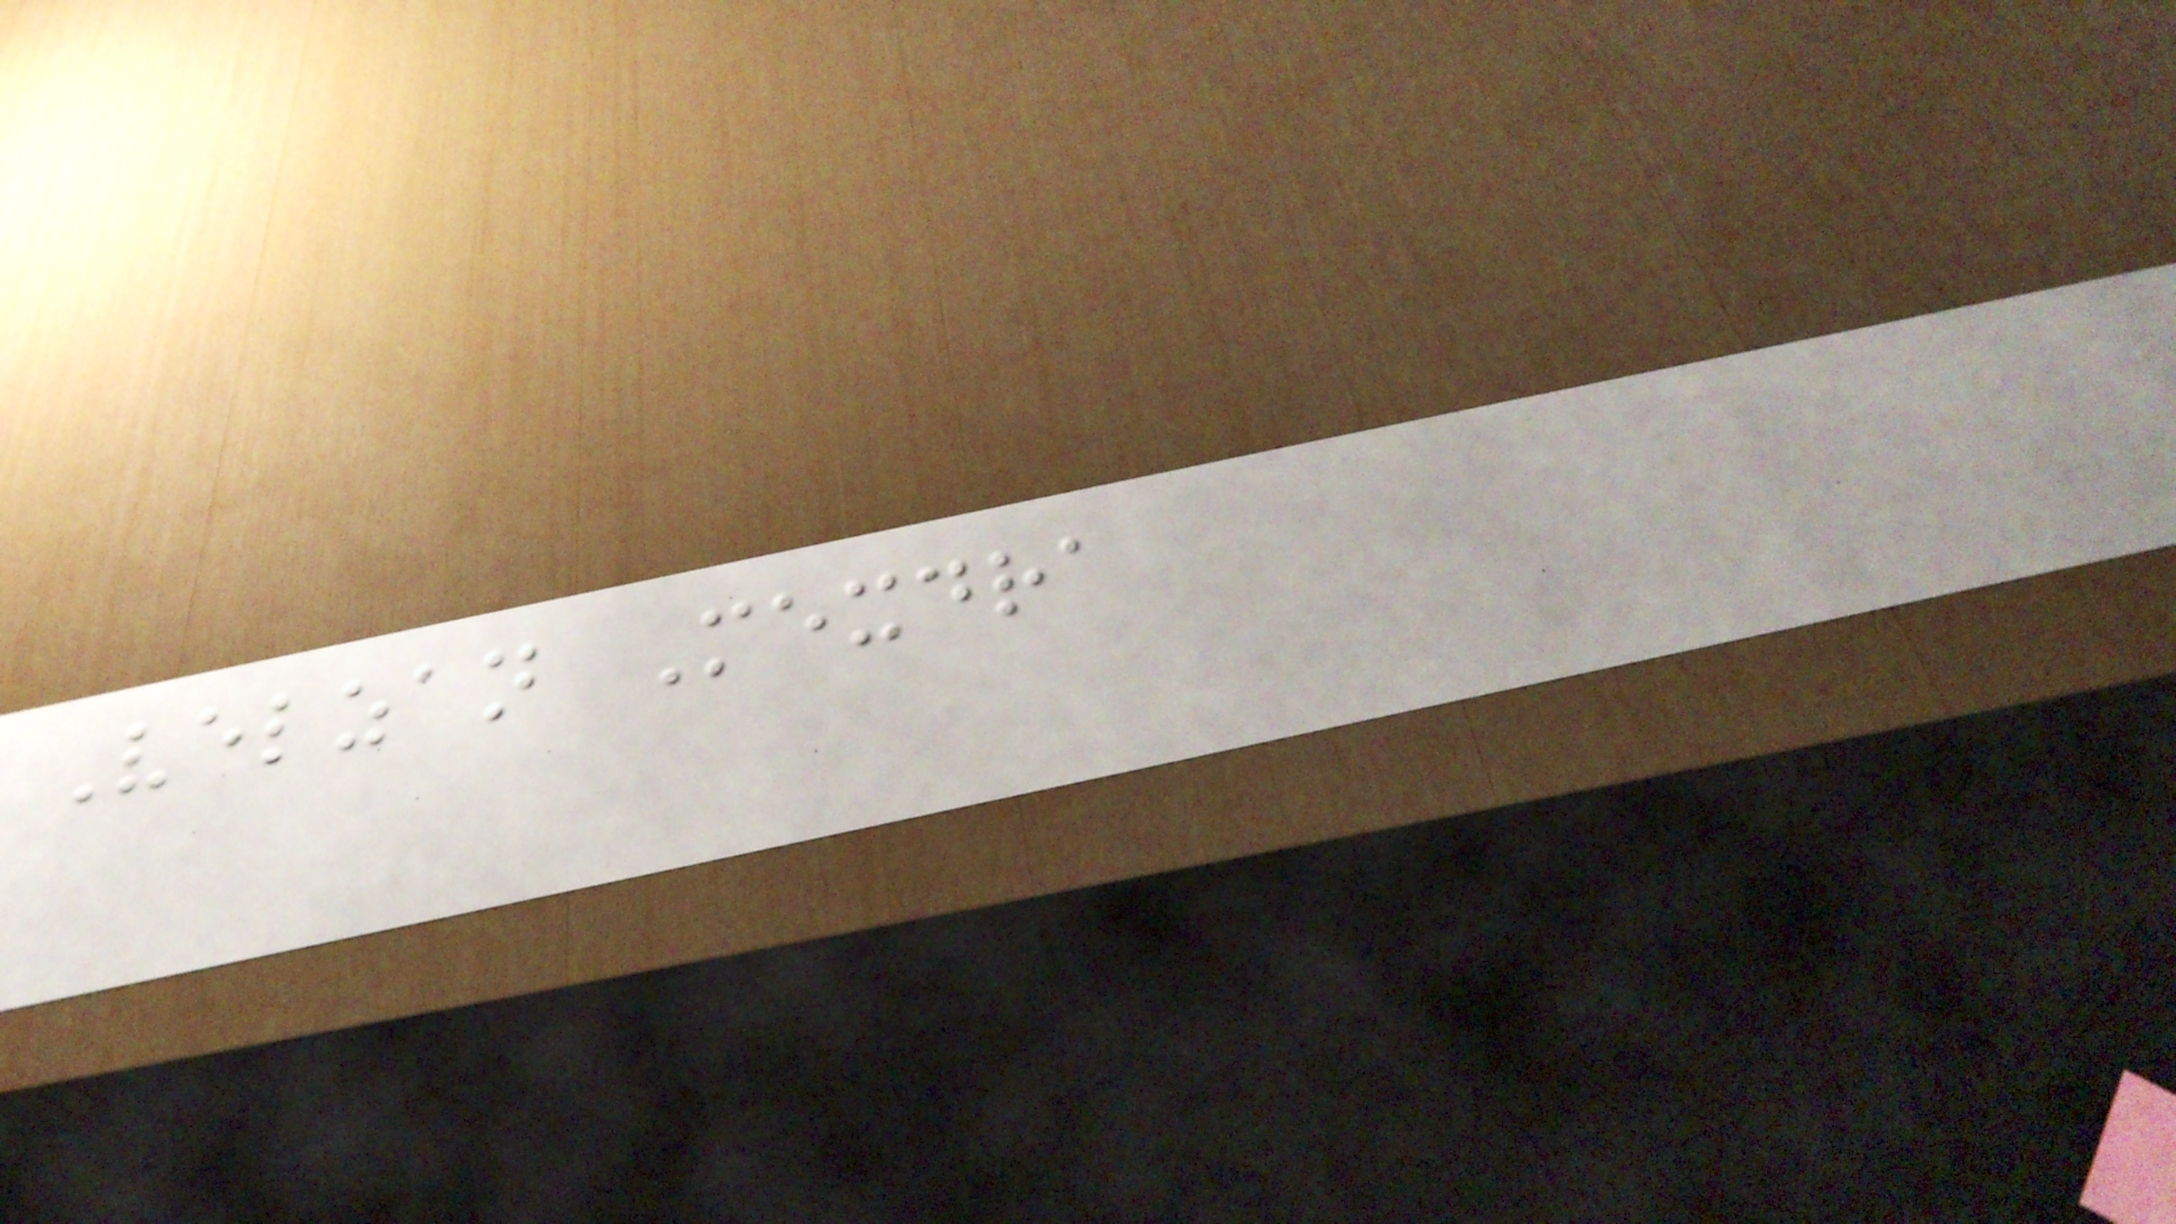Velzan Mexdra
